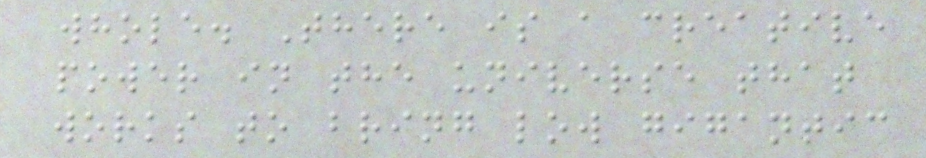whole. There is a creative
power in the universe that
works to bring low gigantic
